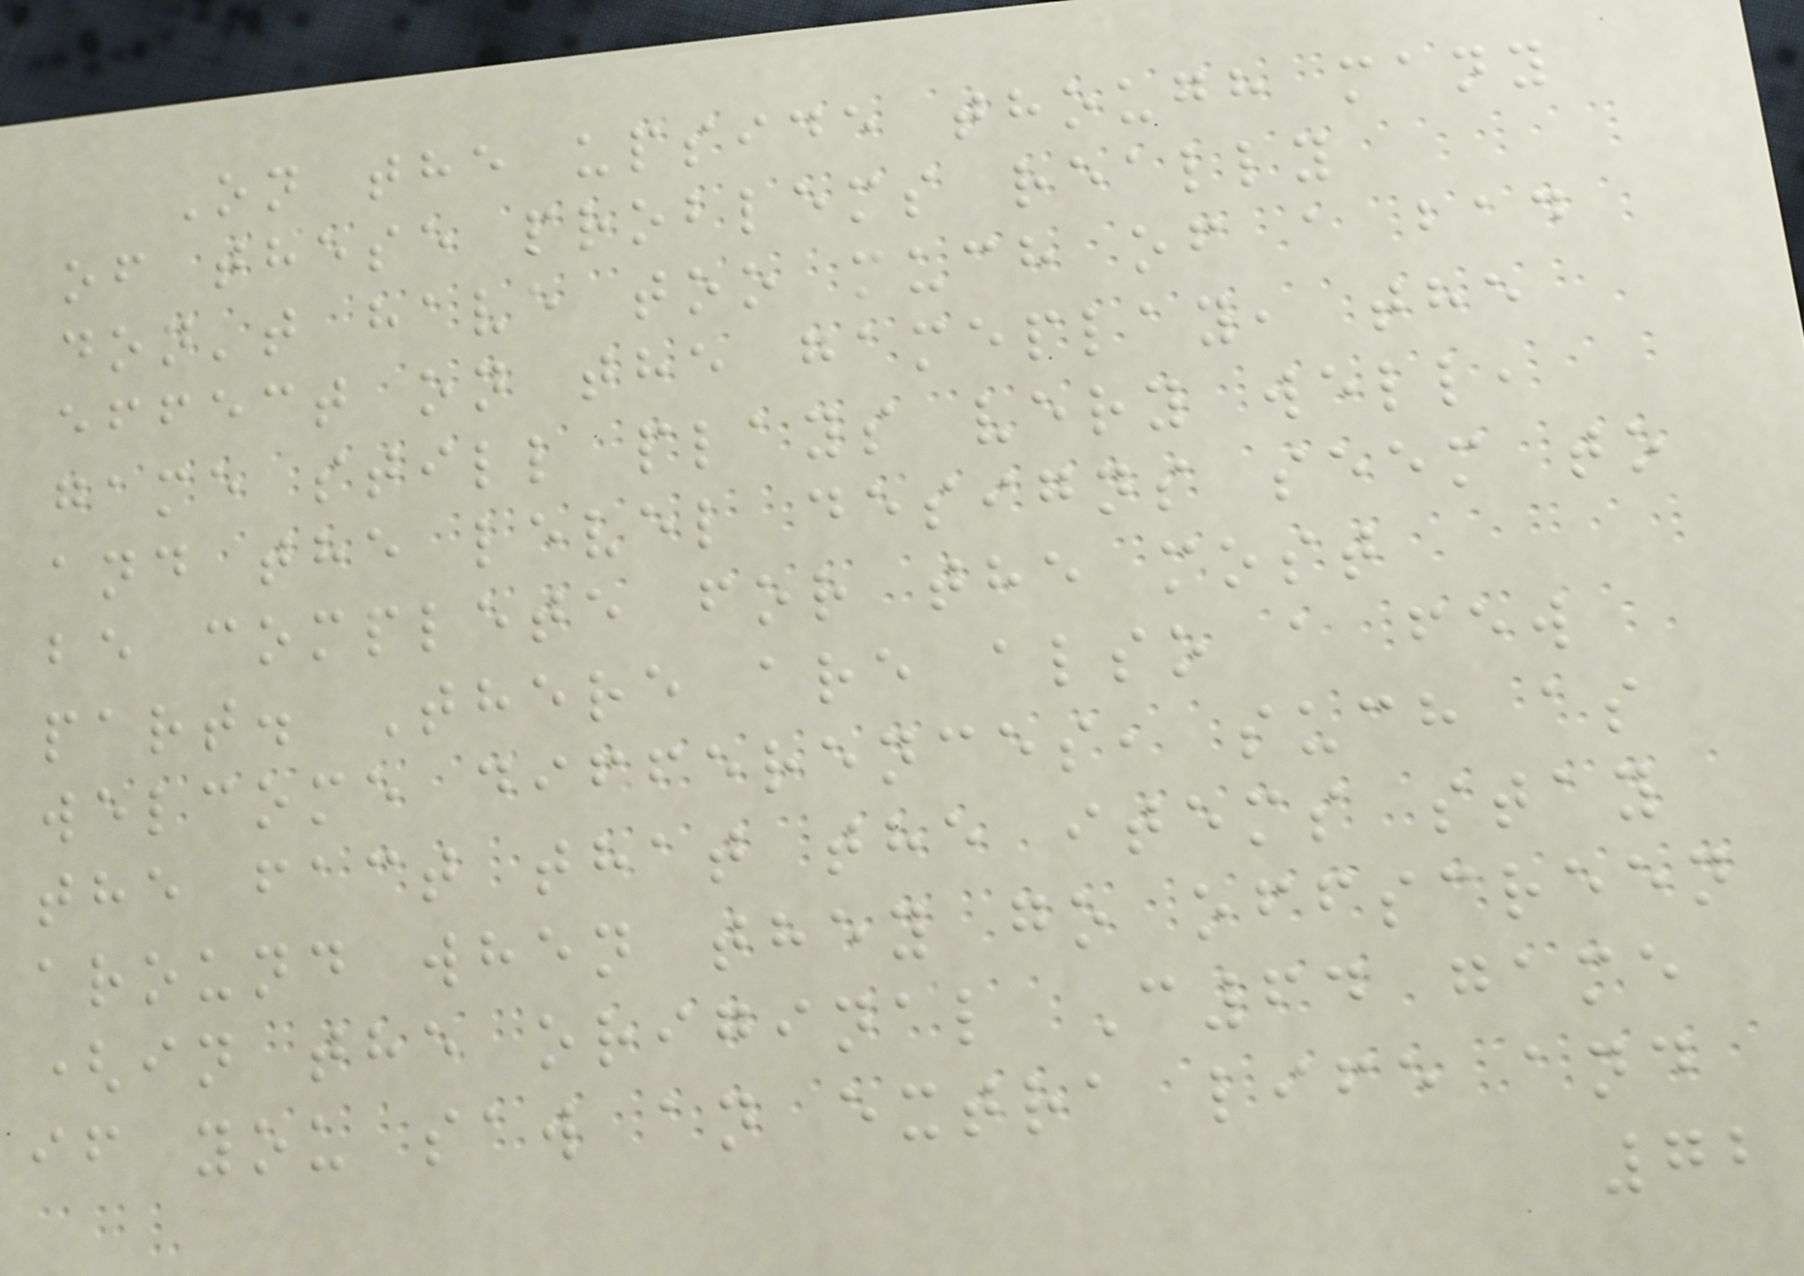On the upside though many
of these problems really
don't have too much of a bad
effect on the gameplay, the
game still plays very well,
and the level designs seem to
be complete for the most
part. There are also a few
welcome differences, such as
the fact that the items stay
around when they go offscreen
(in the original C64 game
if you saw an extra life and
72
